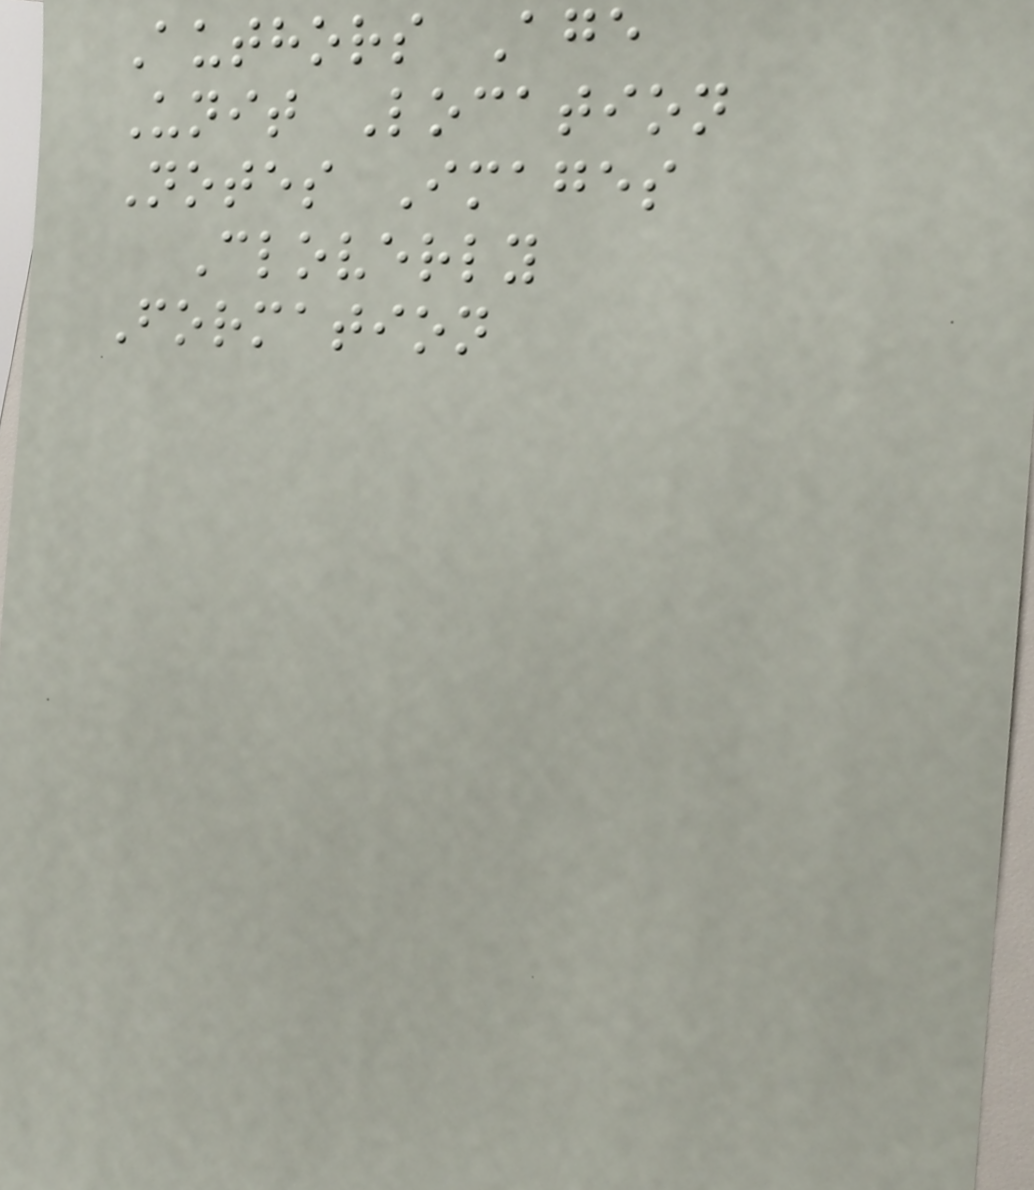Authors Age
Unit Location
Notes Images
Cloverly
Formation
